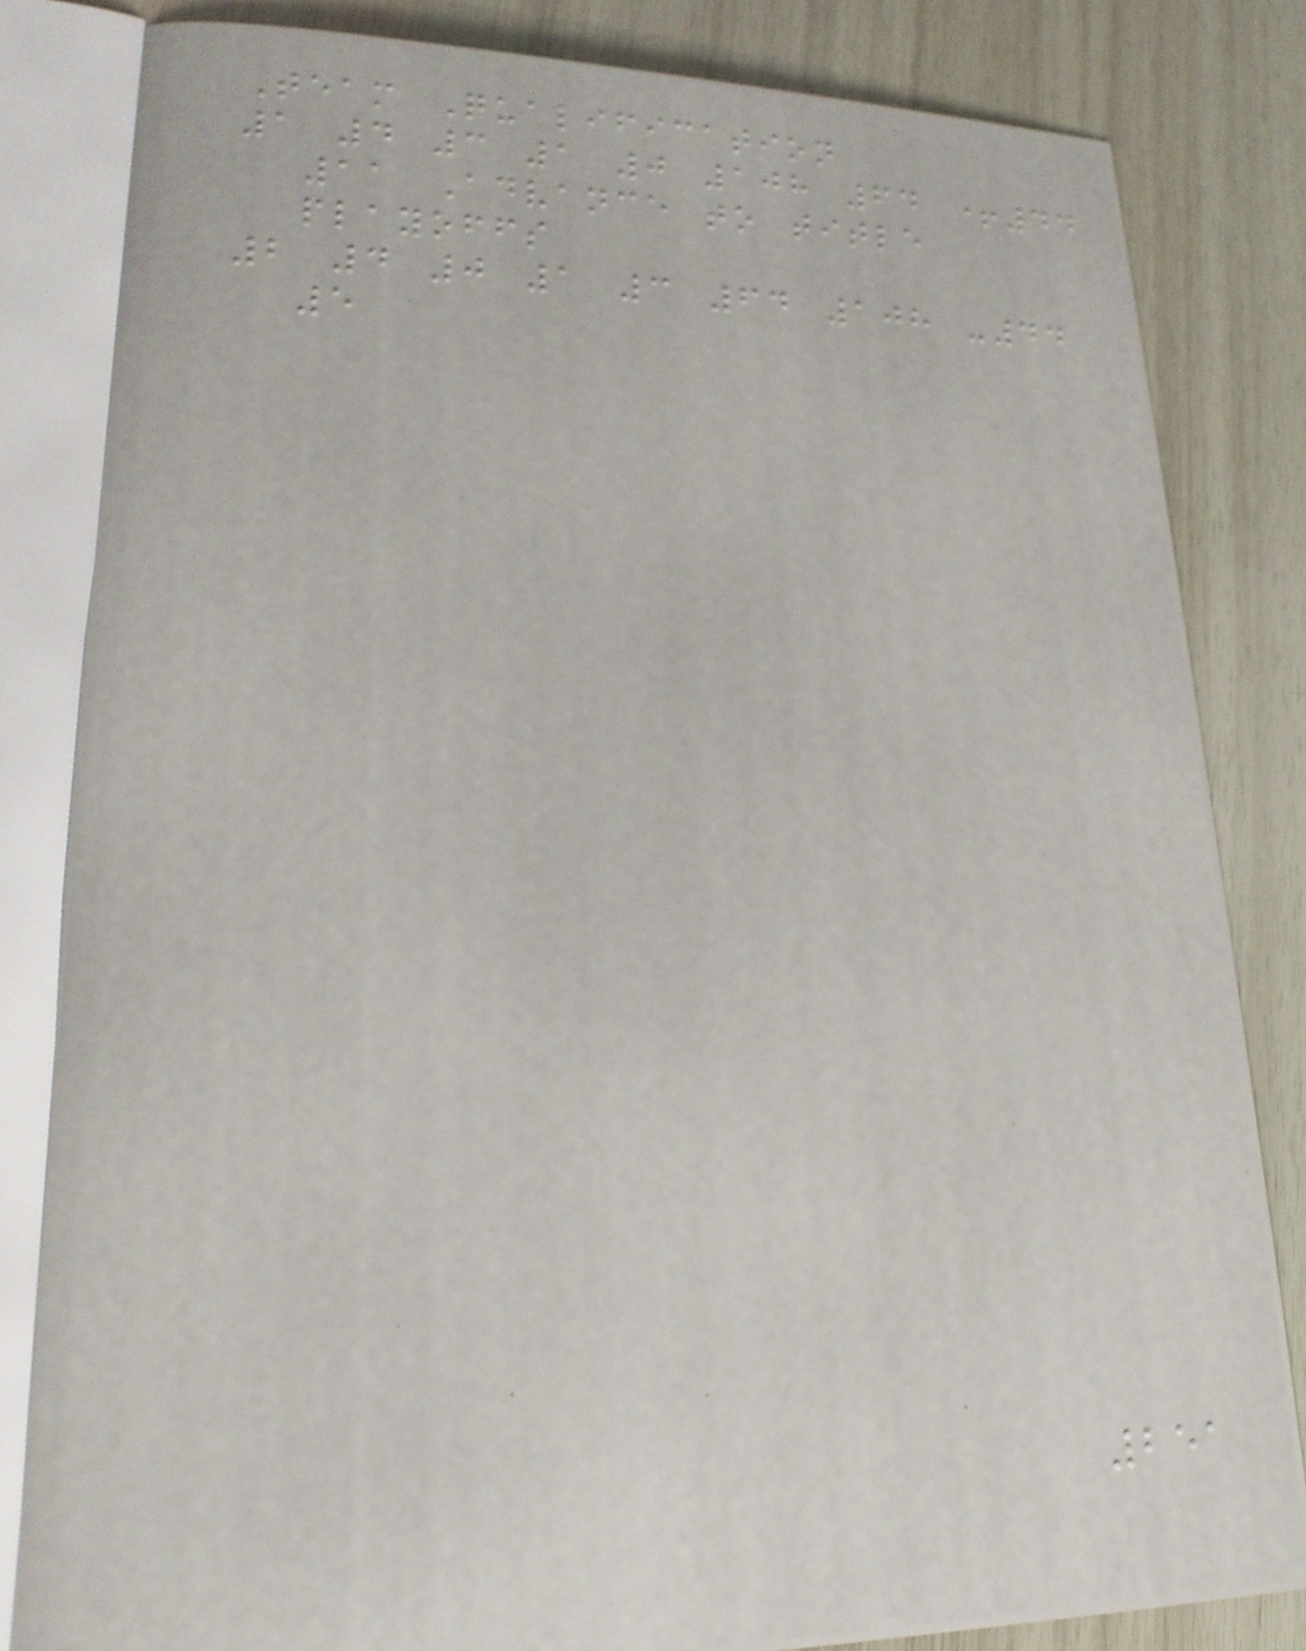Team Qualification
1 4 3 1 0 108 64 +44
11 Advance to title
playoffs
2 4 0 1 3 64 108 -44
5
251
